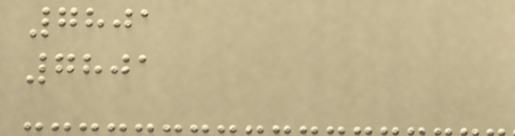7801
7801
